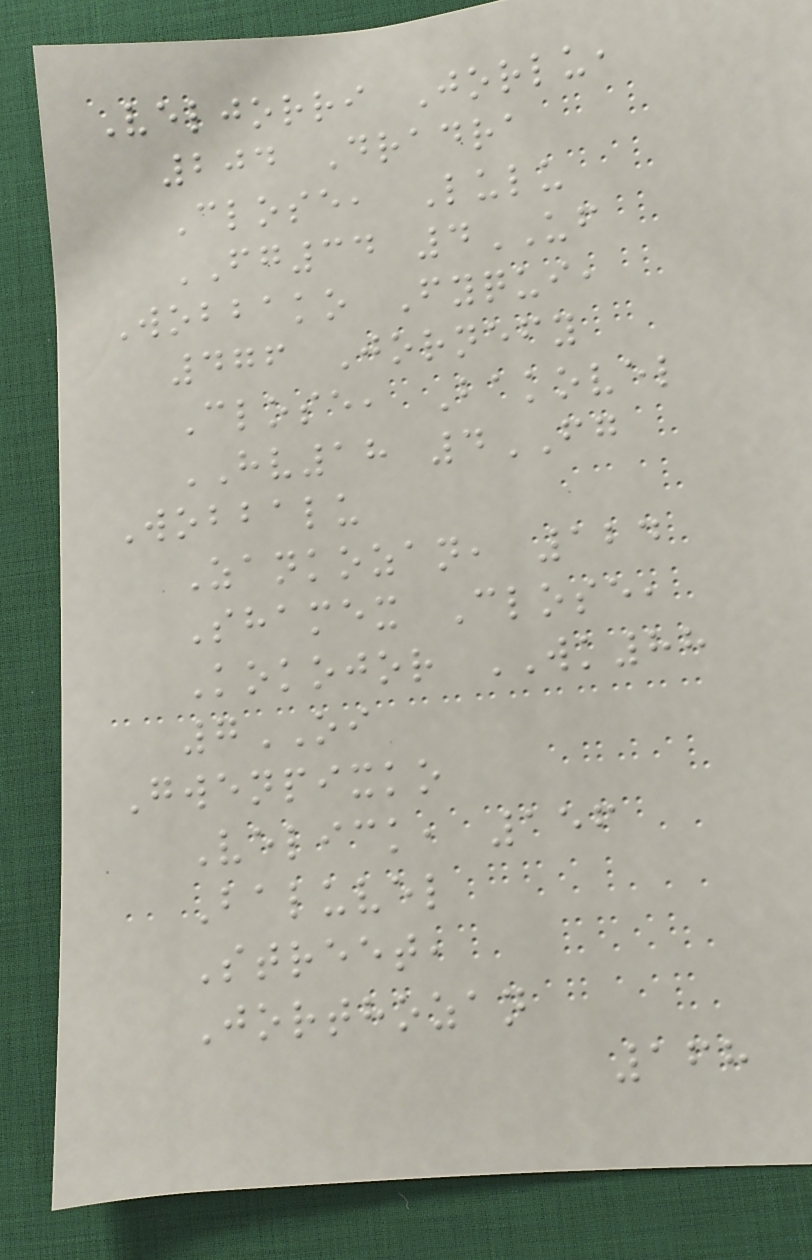Veljorri Jorlu,
204 Dradra
Close, Lulu
FG34 4UF
Wobbako Fyqui,
476 Jornefy
Close, Bakovel
HV18 4FG
Wobbalu
Zankozan, 124
Shamex Close,
Kokojor WK88
7OI
Gwenpixko
Velick, 156
Baluvel
Street,
Jorthozan
168
